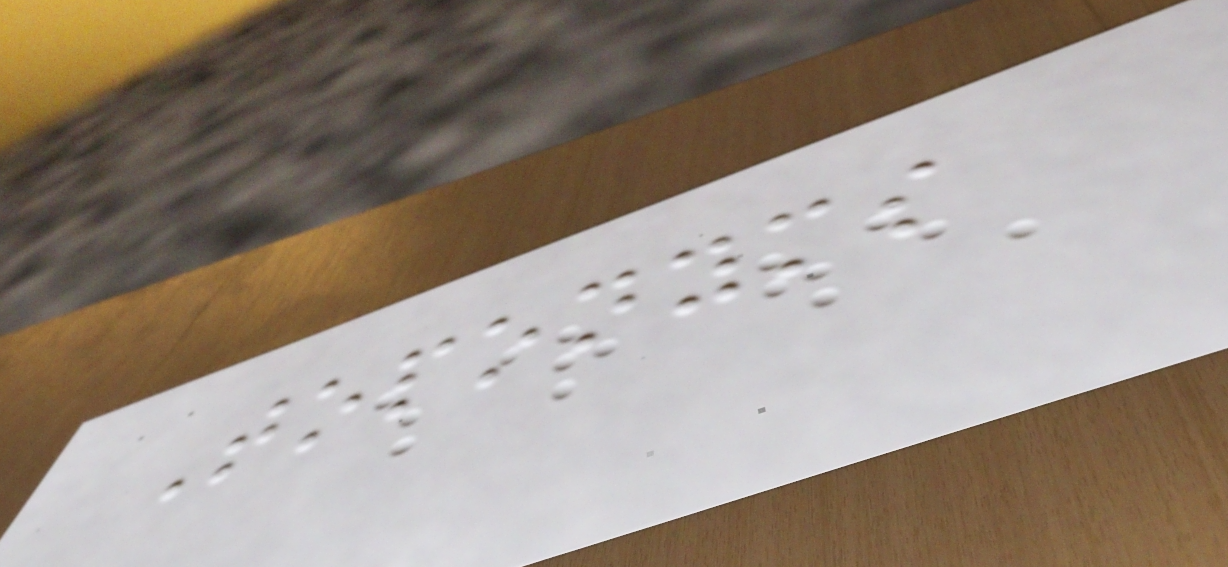Toponyms
